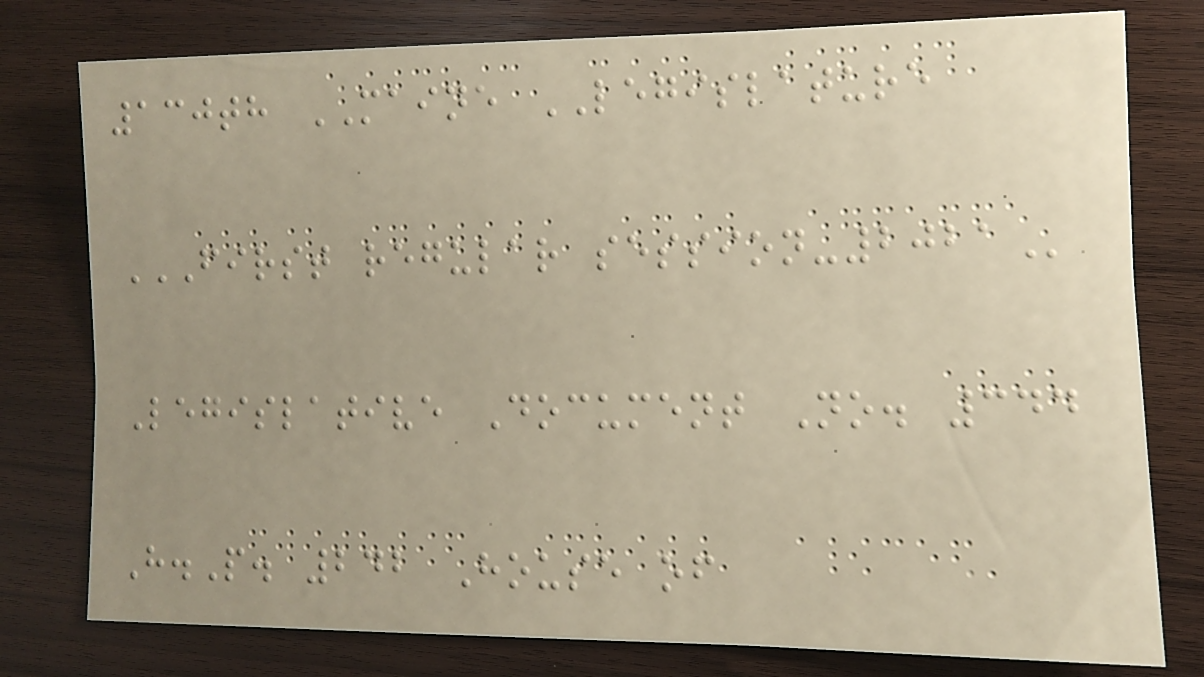130th MAINE LEGISLATURE
FIRST REGULAR SESSION-2021
Legislative Document No. 344
H.P. 242 House of
